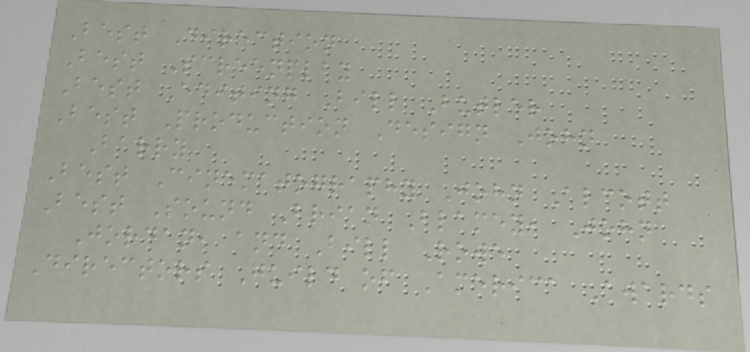Best Direction
Best Screenplay
Best Editing Bill Butler
Best Production Design John
Barry
Best Cinematography John Alcott
Best Sound Brian Blamey, John
Jordan, and Bill Rowe
Directors Guild of America Awards
